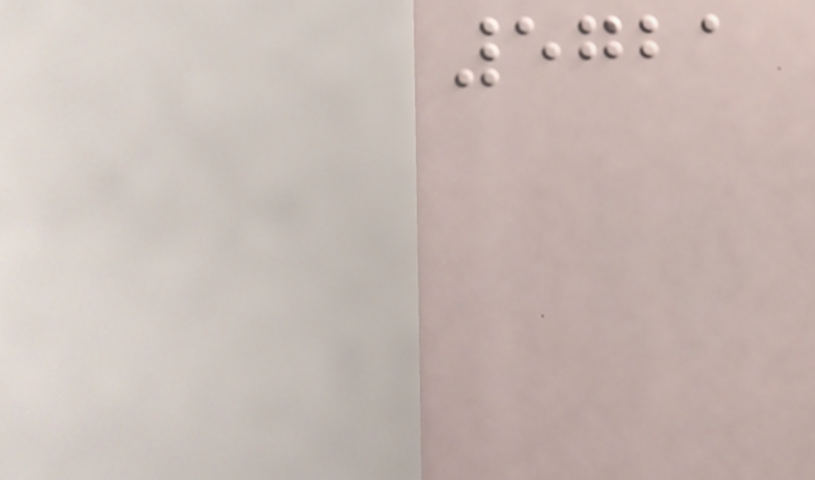5721
